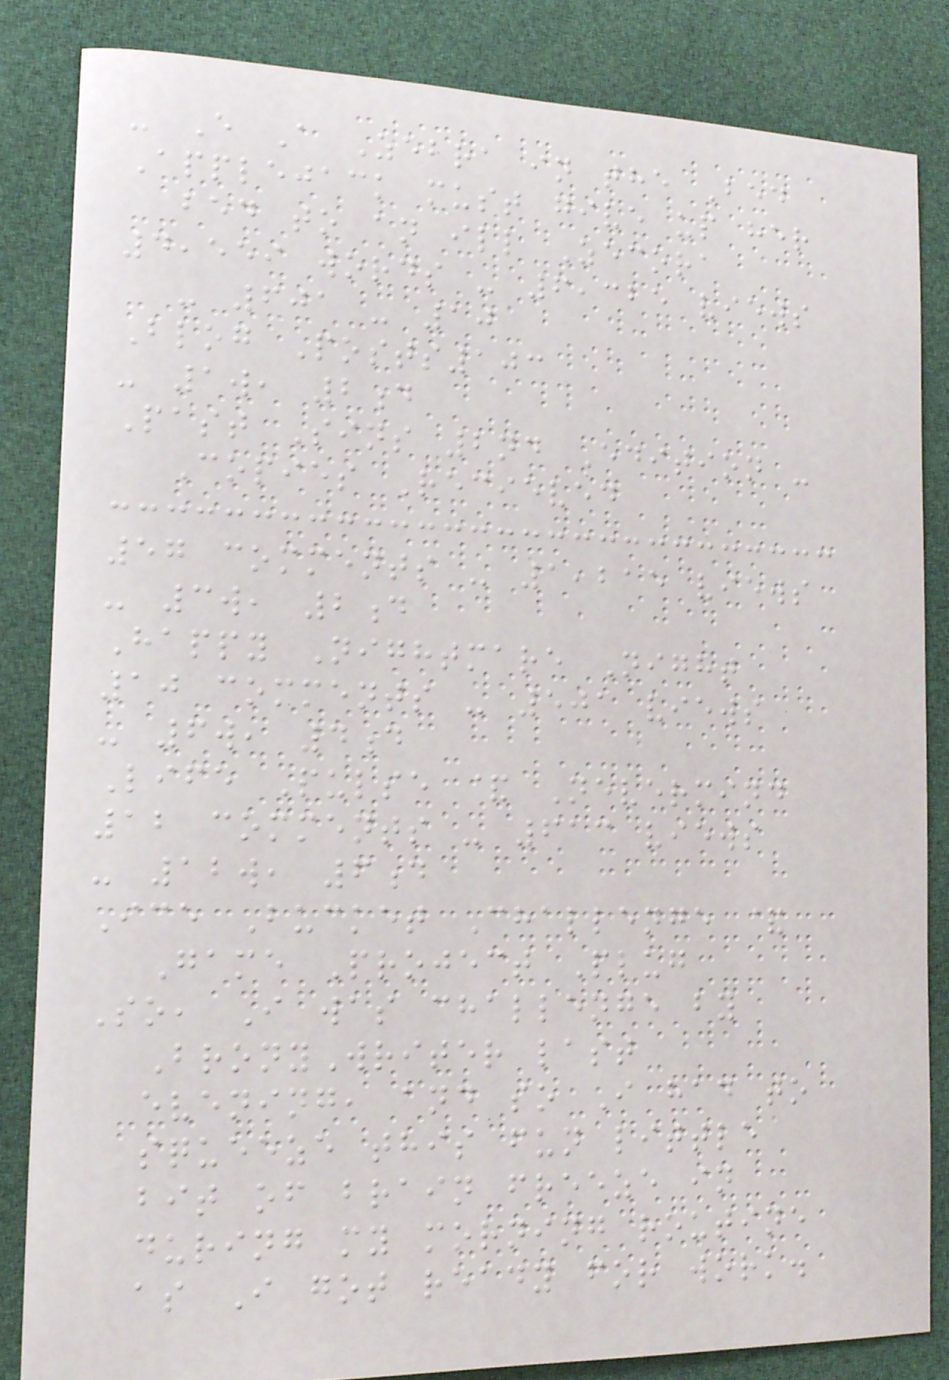- E A Zebra in the Bed
Applejack must give up her
bed to an ill Zecora
4,559 words - 6,325 views
- 601 - 10
Blog Posts103
- 1w, 2d
Past Sins 2nd Edition -
Copies Recieved
57 comments - 1,215 views
- 3w, 2d
Happy Nightmare Night
10 comments - 501 views
- 6w, 4d
Life Pulse & Nevermind
12 comments - 613 views
- 12w, 6d
Ice Bucket Challenge &
Game Project Plug
So, I was challenge by
BronyWriter last
evening, and so I had to
squeeze this fun little
bit of brain freeze in
during my morning routine
as I got ready for work.
